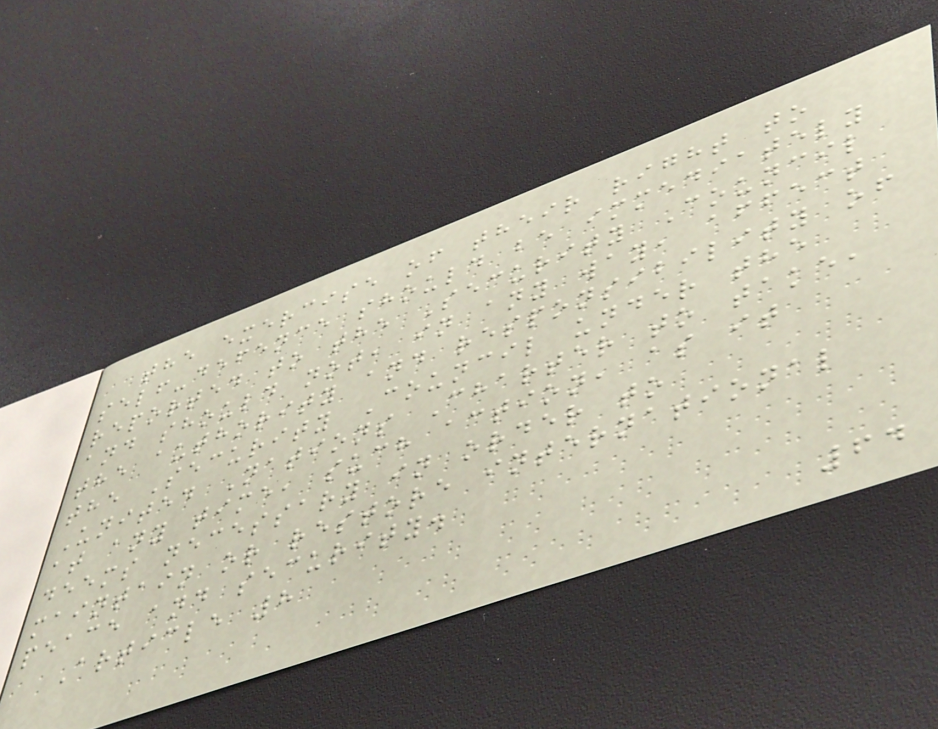the exercise of their right to
self-defence should be immediately
reported to the Security Council
and should not, in any way, affect
the authority and responsibility of
the Security Council under the
United Nations Charter to take,
at any time, such action, as it
deems necessary in order to
maintain or restore international
peace and security.
Article 8
64
